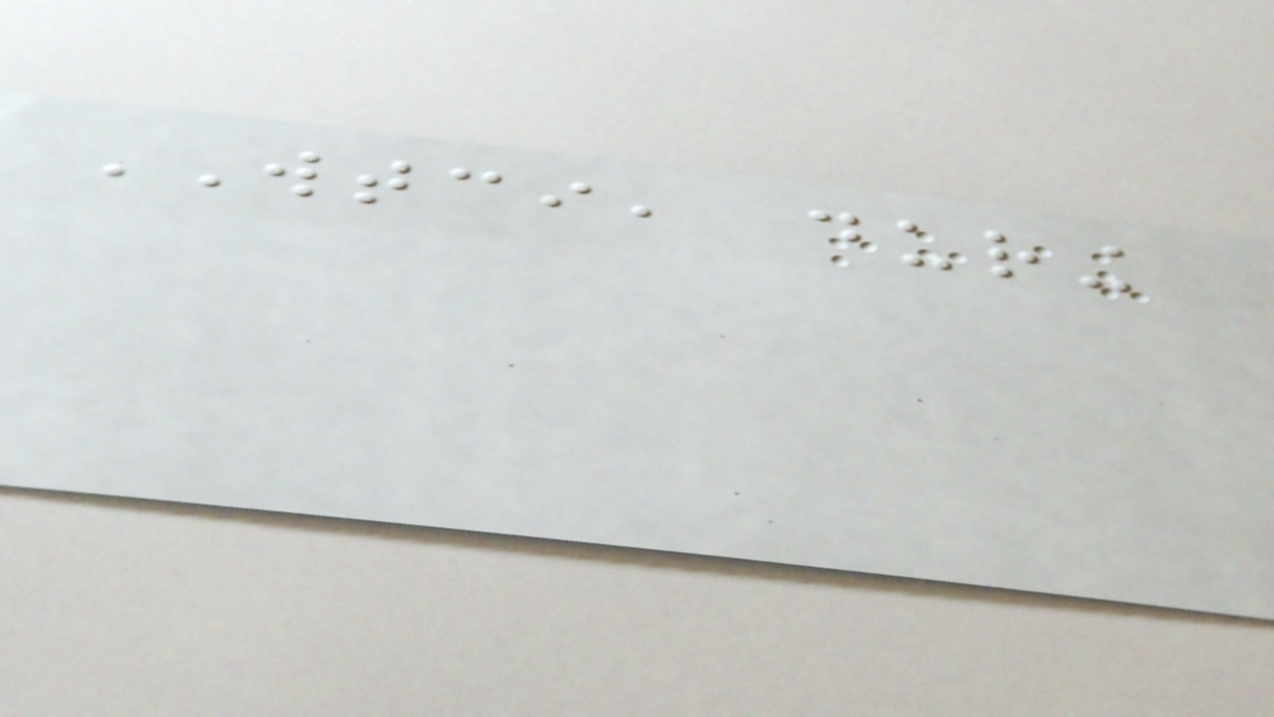WTCI, during
